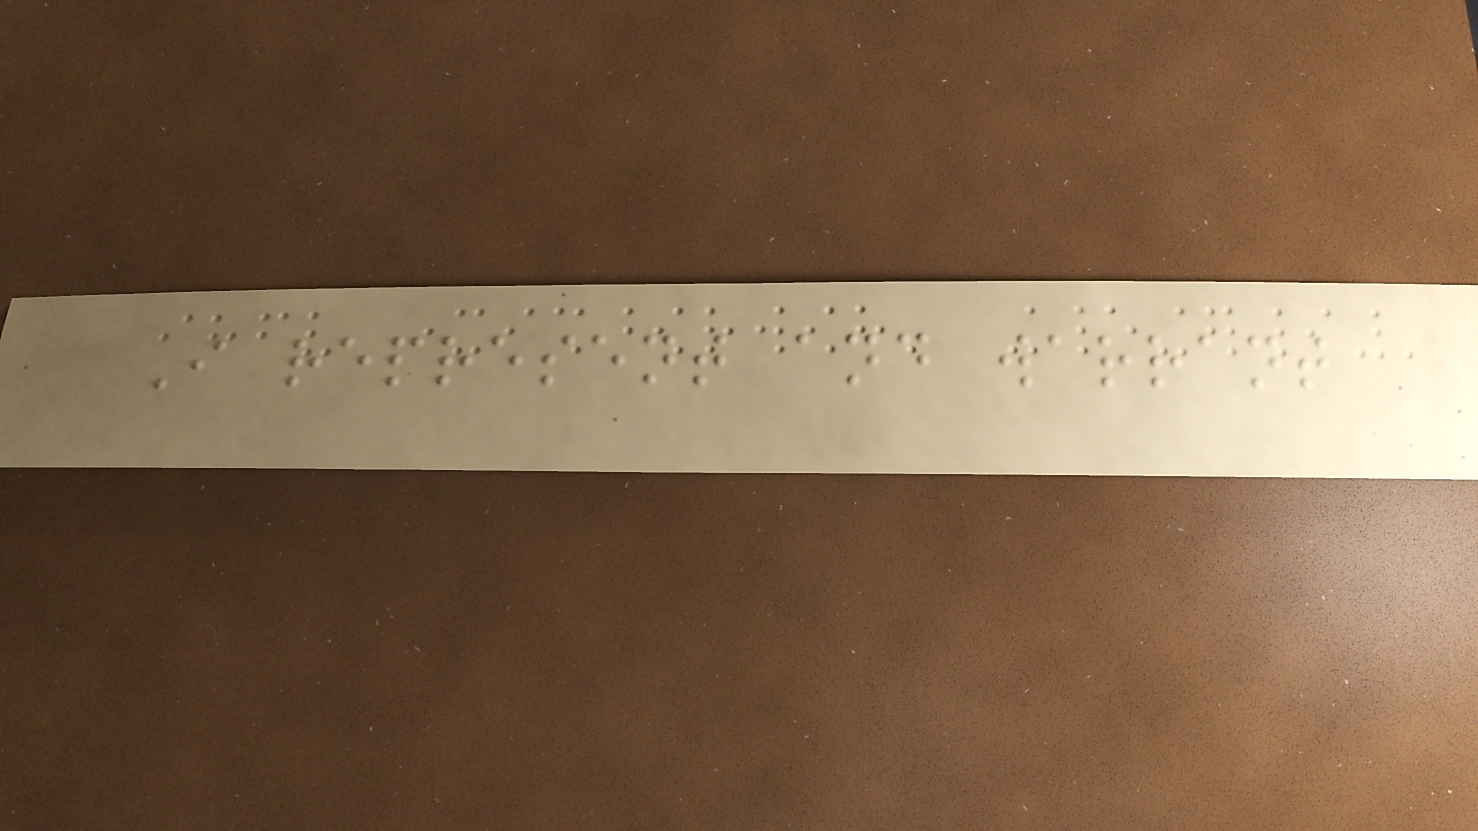I represent and warrant
